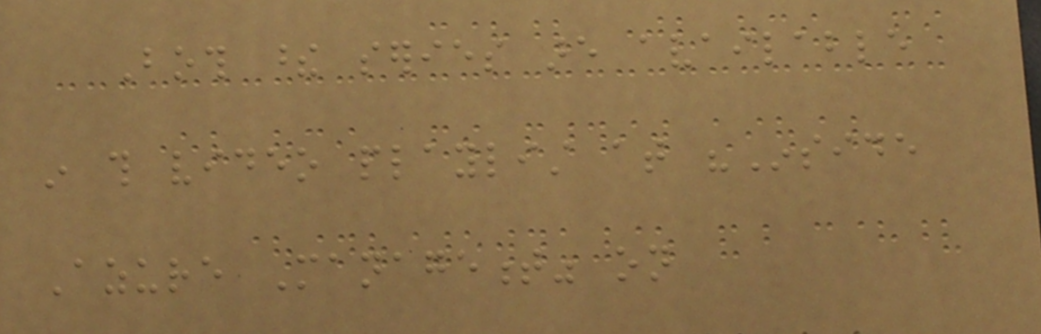Both these series are available
in this video playlist at "Inside
Azure Management" on
